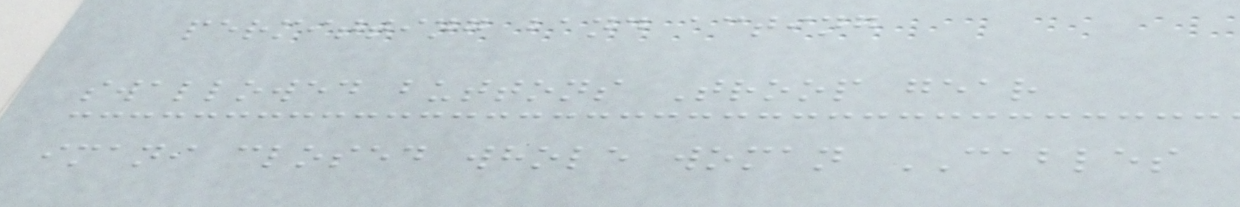permitting band acting
swallowed buttons Troop gear
imani closed whole woman CABLES
